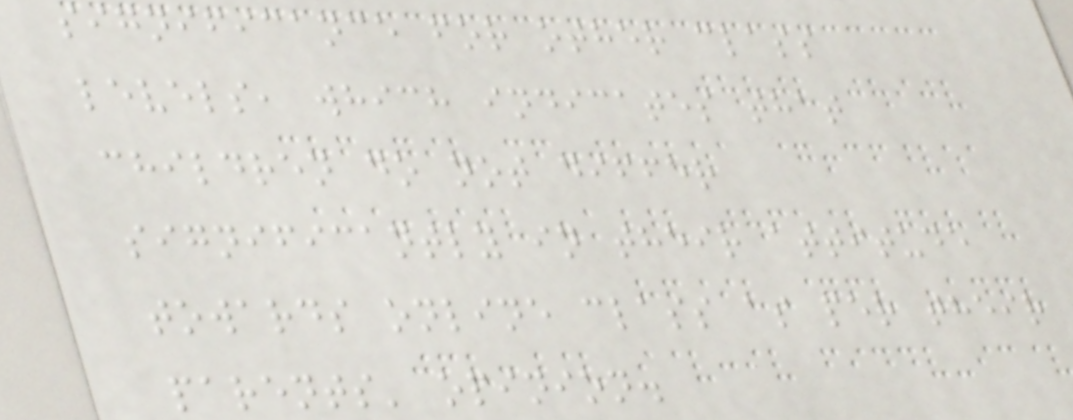significance for other class
levels, which indicates that
children do not differ
significantly in their attitude
towards online class as per their
parents' opinion.
